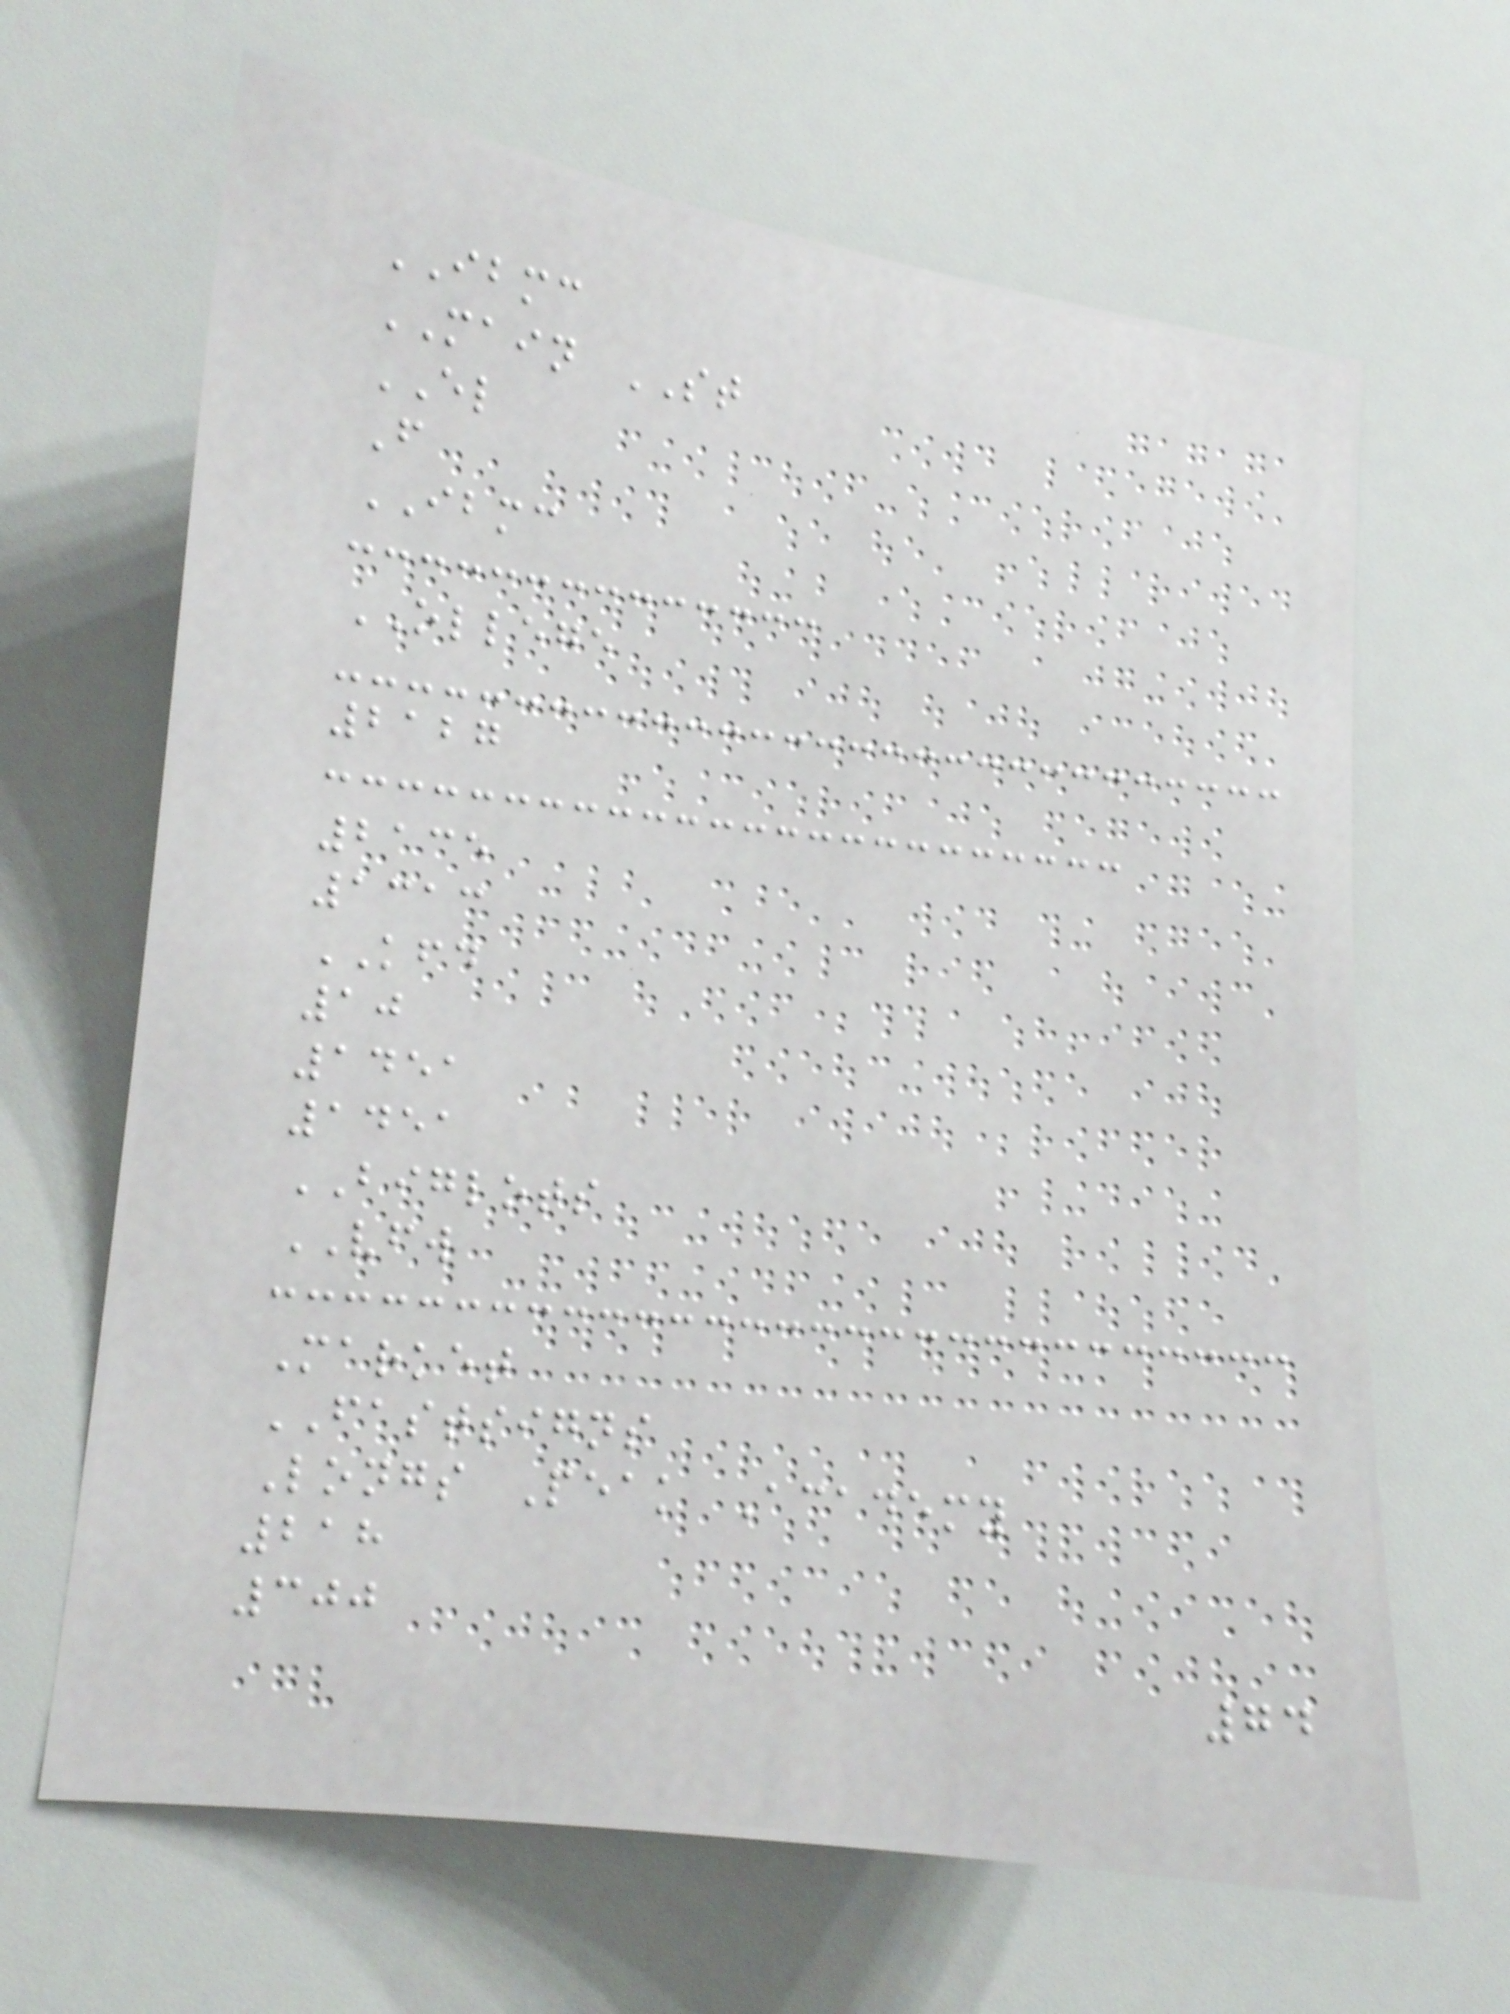IBMC
MAIN ST
EL
F
IBMC
OLLEGE
2127
2135
1313
KFD
10
1451
1451
BIGLOTS
VFW
Market
FASTSIGNS
Longs Peak Academy
218
300
74
